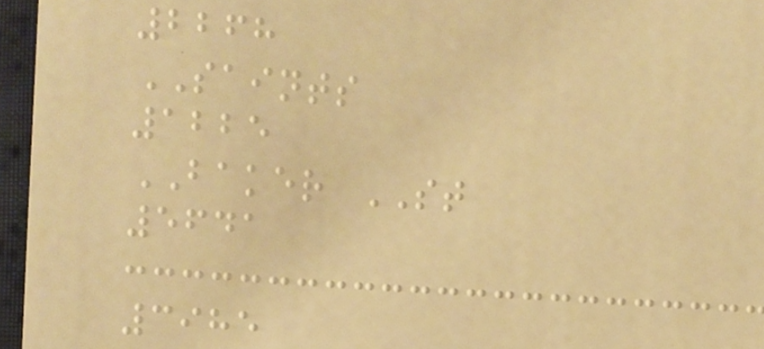2268
SAINTS
1225
BAKER ST
5641
3985
